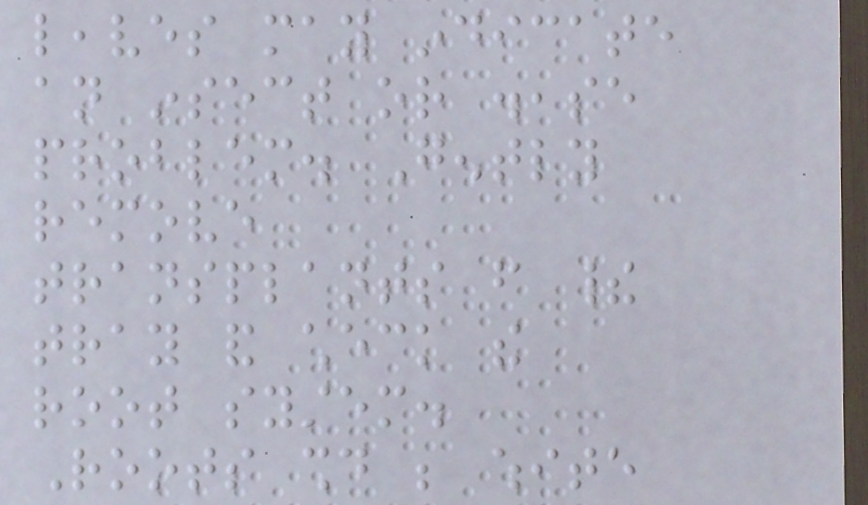leaves may indicate
an insect or disease
problem. Gently
remove
transplants from their
tray and check the
root system.
Roots should be white
